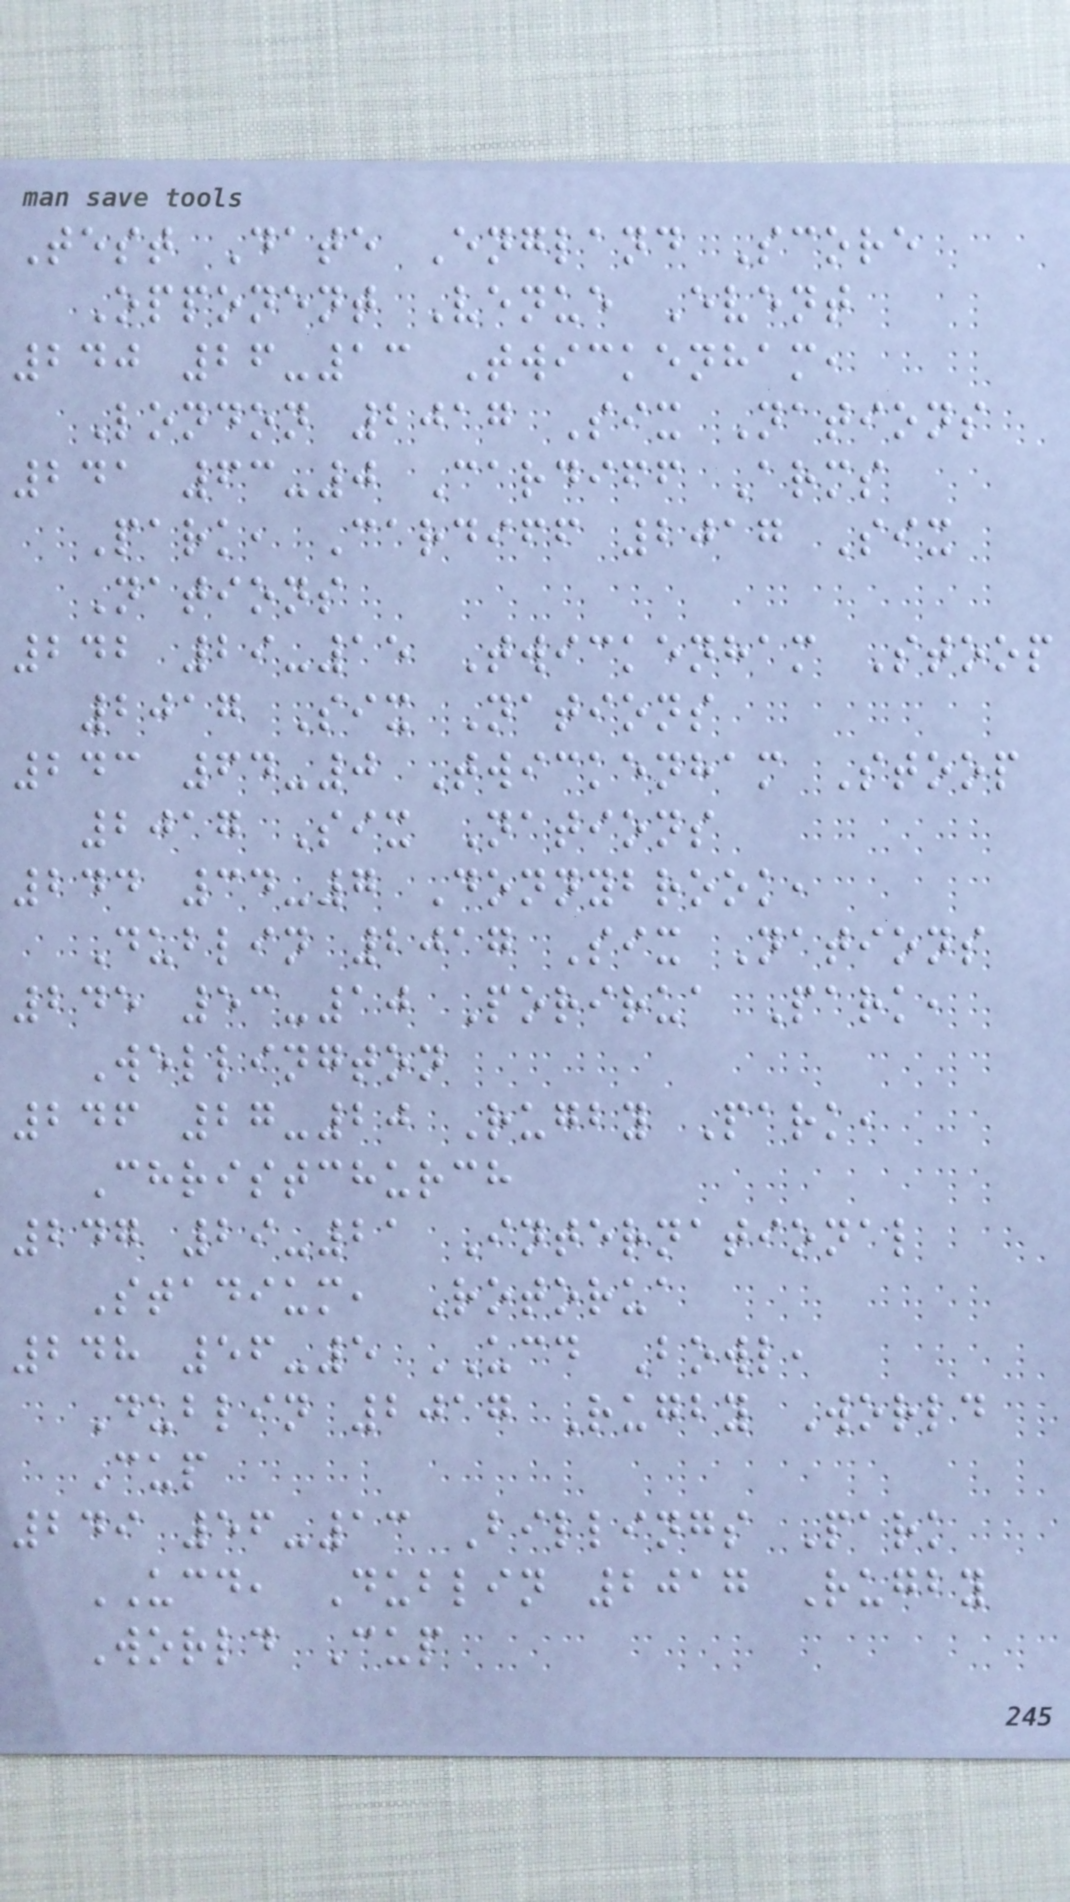Test Date England Score
Opponent Venue Event
240 26-13 Twickenham,
London 2017 Six Nations
241 63-0 Cardiff Arms
Park, Cardiff 2017 Six
Nations
242 29-15 Twickenham Stoop
2017 Six Nations
243 64-0 Twickenham Stoop
2017 Six Nations
244 34-7 Donnybrook,
Dublin 2017 Six Nations
245 53-10 Porirua Park,
Wellington
246 27-20 Rugby Park,
Christchurch
247 29-21 International
Stadium, Rotorua
248 56-5 UCD Bowl,
Dublin 2017 Rugby World
Cup
249 56-13 Billings Park
UCD, Dublin 2017 Rugby
World Cup
